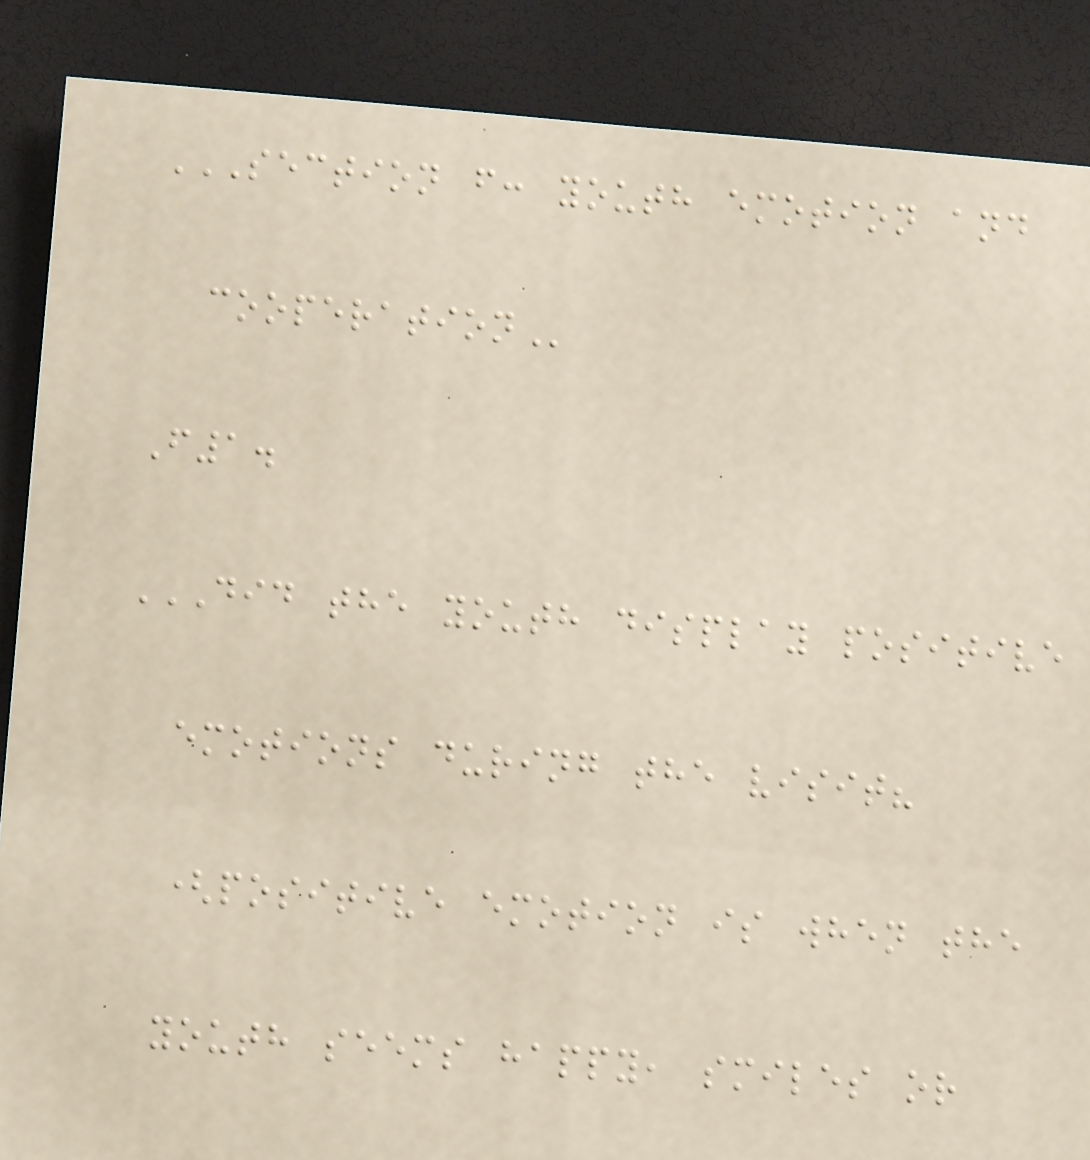SECTION F: YOUTH EMOTION AND
COOPERATION
F1.
DID THE YOUTH DISPLAY POSITIVE
EMOTIONS DURING THE VISIT?
(POSITIVE EMOTION IS WHEN THE
YOUTH SEEMS HAPPY, SMILES OR
